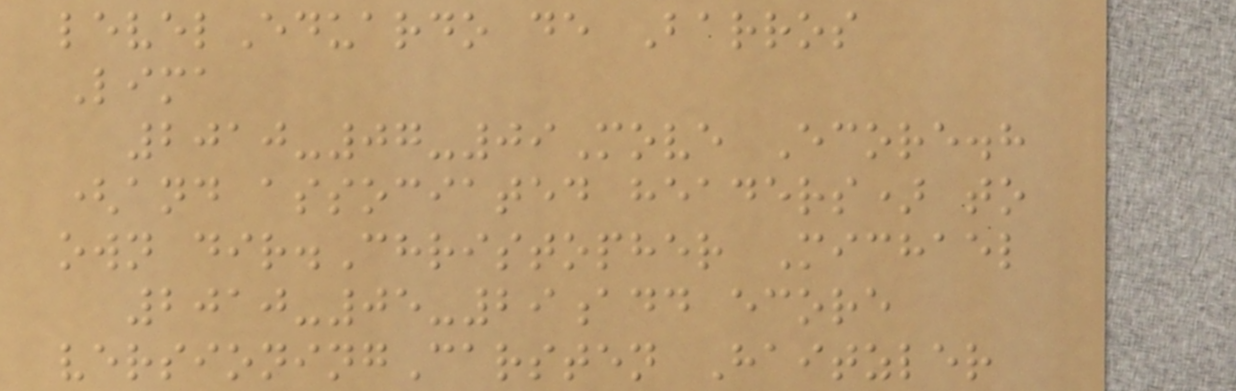levelEduardo de Barros
Lima
2010-07-09Move Ecore.h
(and associated headers) to
own dir.Christopher Michael
2010-05-29add ecore
versioningCarsten Haitzler
